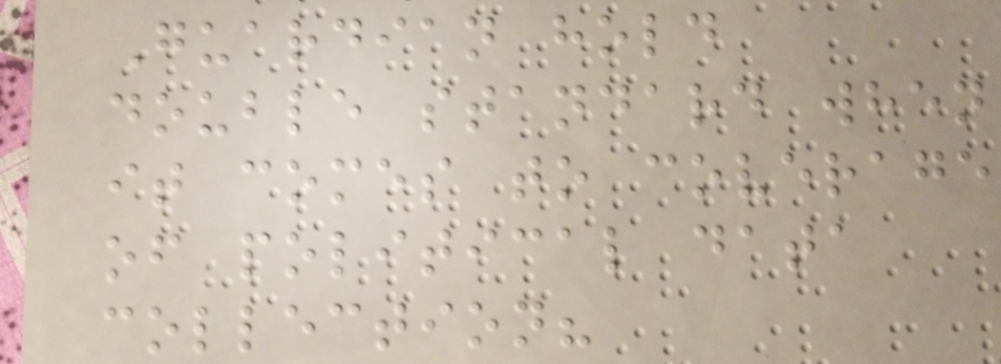Guardian hold
double standard when
it comes to coverage
of political data
collection?
